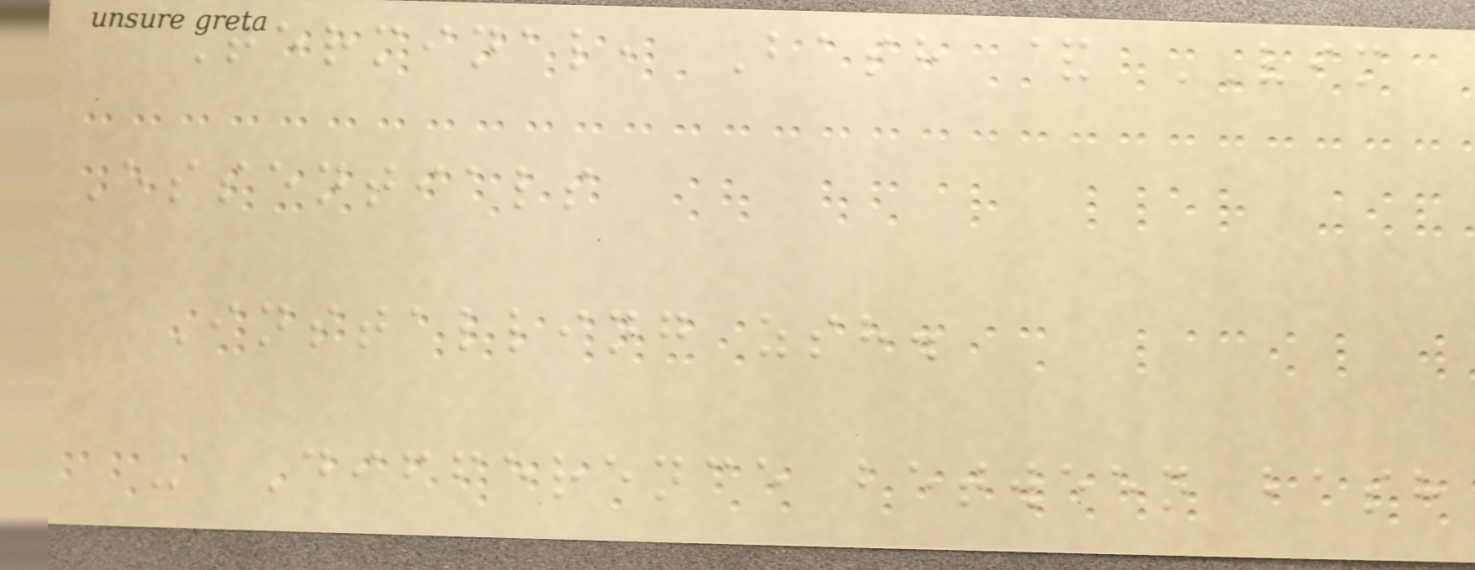Terminal, Bash & VIM
Essentials
Installing zsh.
- Difference between bash
